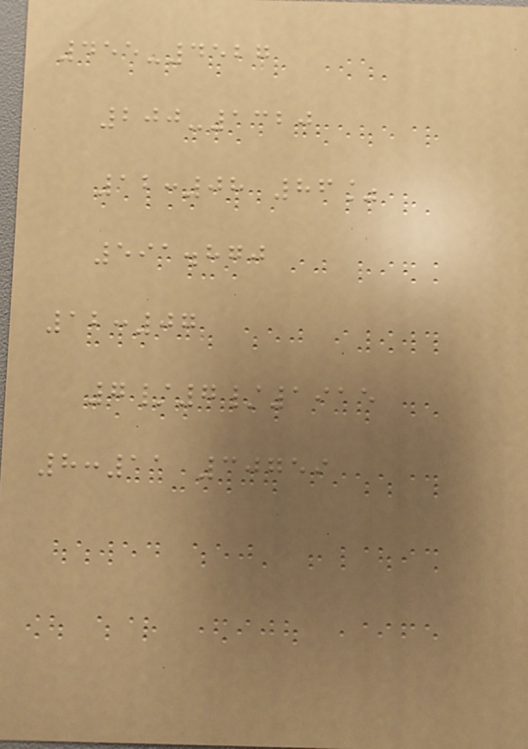455-4527
200-1320
12:08 86%
591.870
12:07
7/7/1915
8:11 30759
